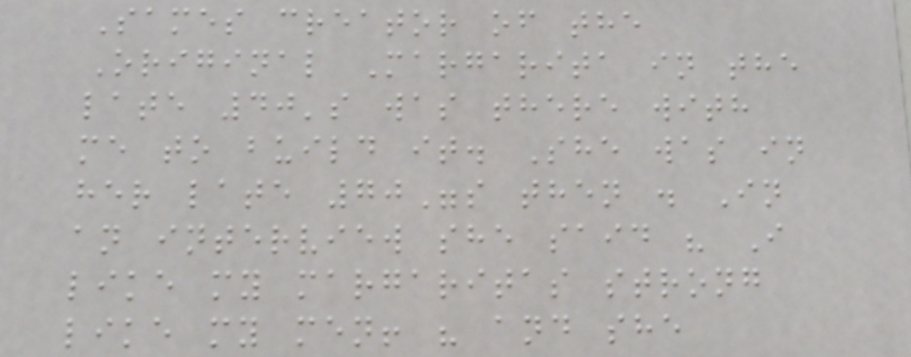Sames creator of the
Original Margarita in the
late 40's was there with
me to build it. She was in
her late 70"s then . In
an interview she said " I
like my margaritas strong
like my men! " and she
